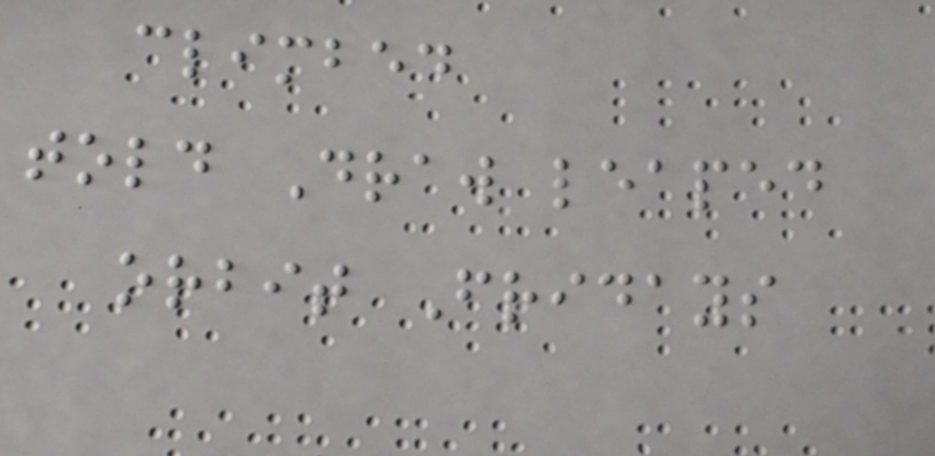climbed
told Draw leaped
orbit Fridays
